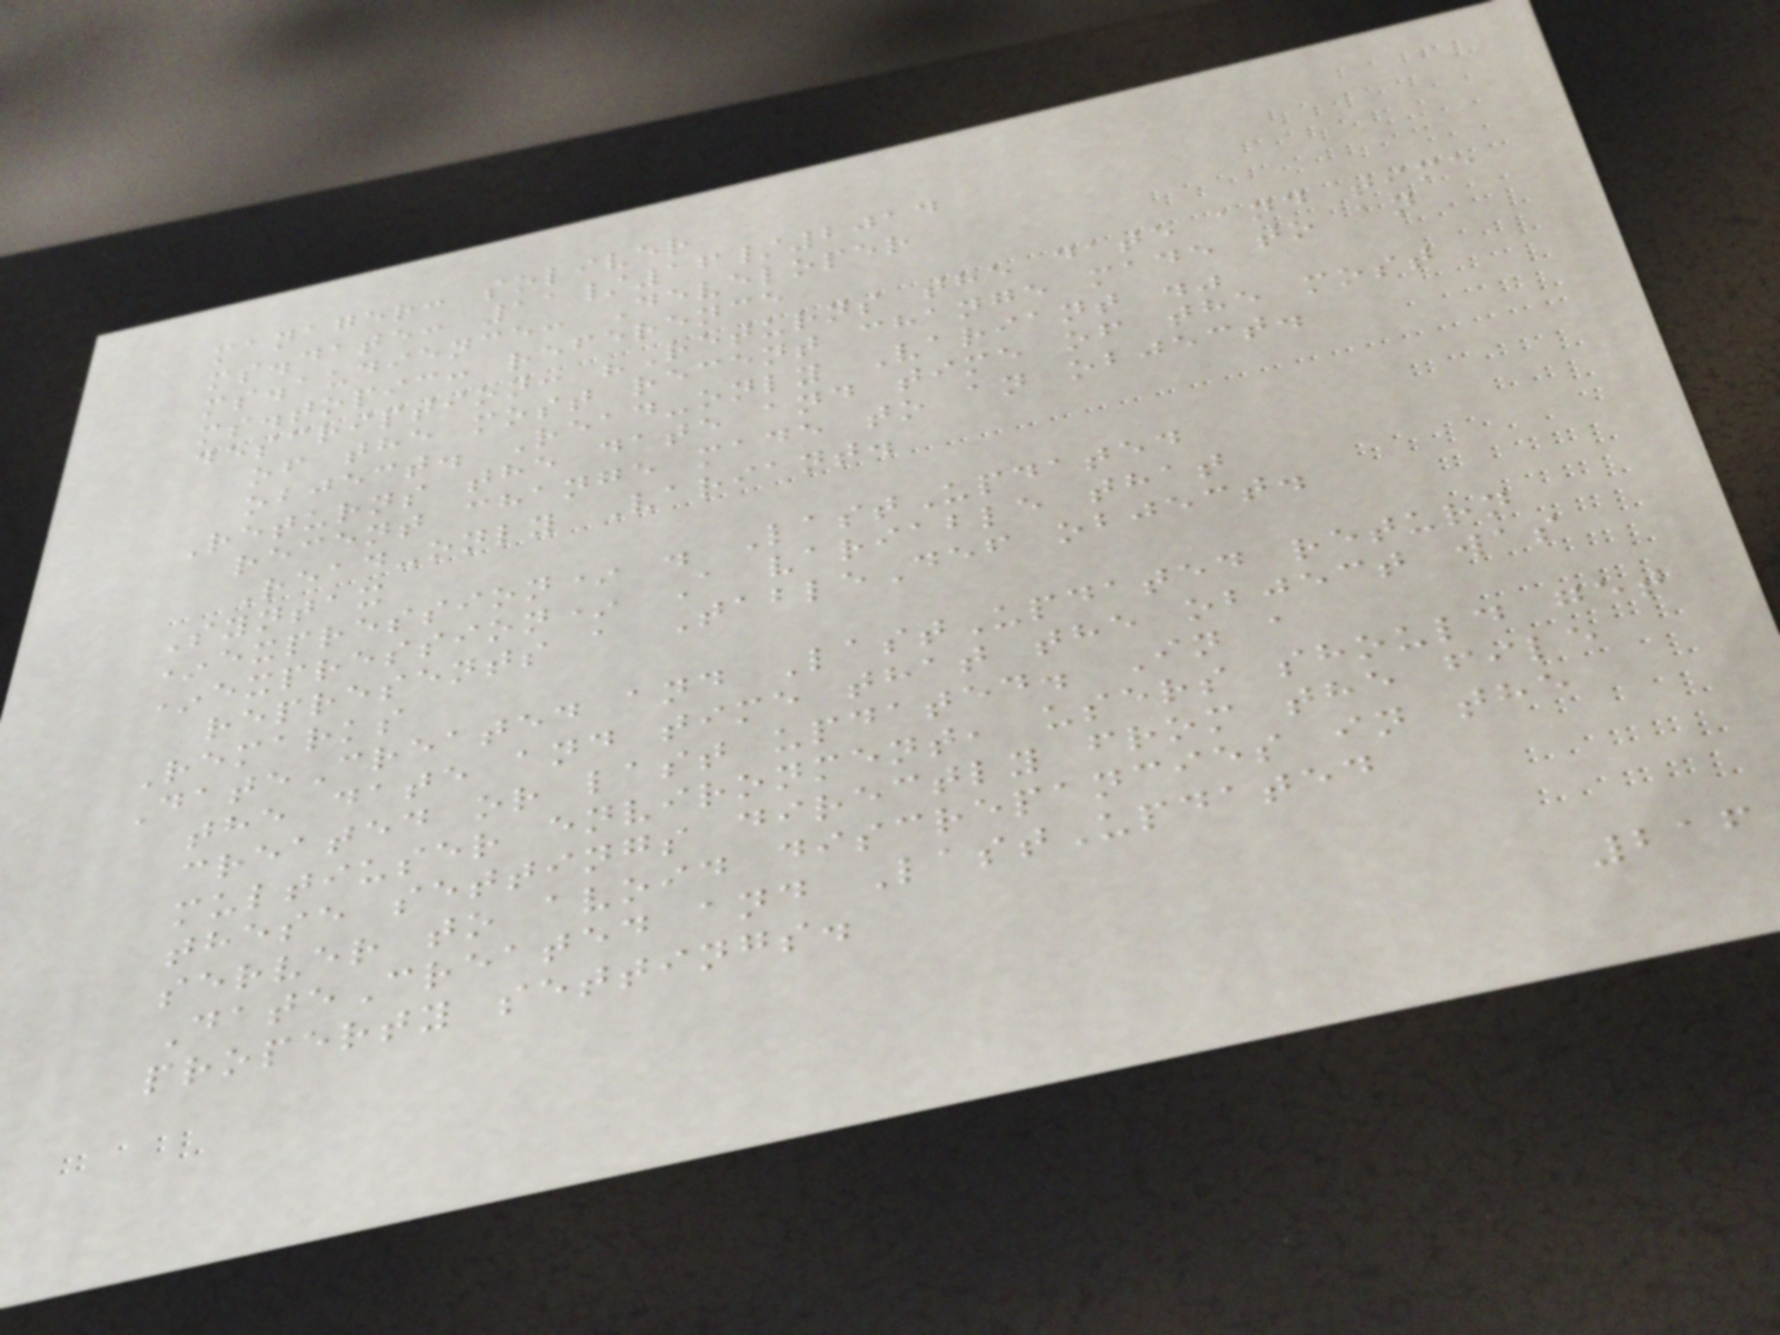manager: soliver
ms.date: 11/16/2014
ms.audience: Developer
ms.topic: reference
description: "Returns the date and time
of the most recent change made to an
object. Read-only Variant ."
Returns the date and time of the most
recent change made to an object.
Read-only Variant.
Syntax
*expression* . LastUpdated
*expression* A variable that
represents a TableDef object.
Remarks
DateCreated and LastUpdated return
the date and time that the object was
created or last updated. In a
multiuser environment, users should get
these settings directly from the file
server to avoid discrepancies in the
DateCreated and LastUpdated
property settings.
216
